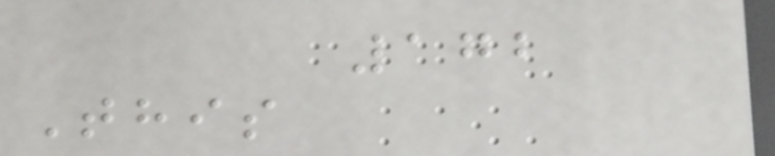172
This
